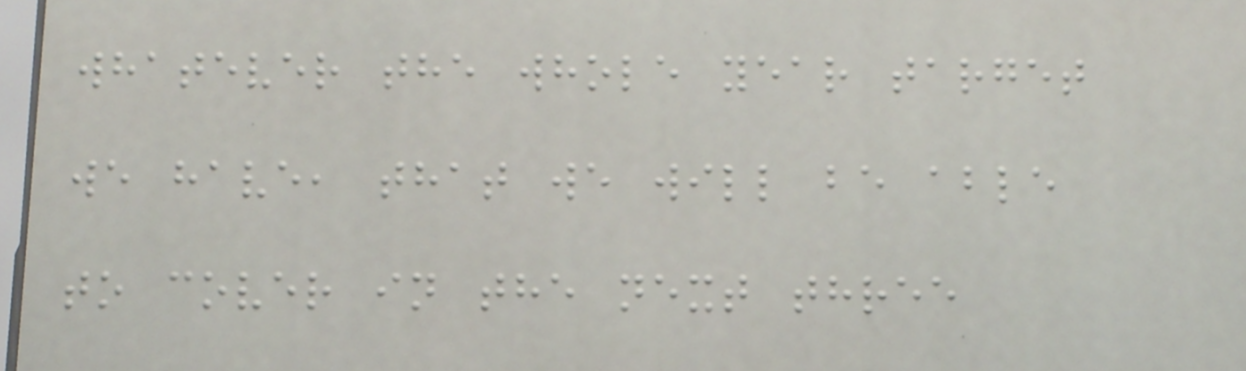whatever the whole year target
we have, that we will be able
to cover in the next three
